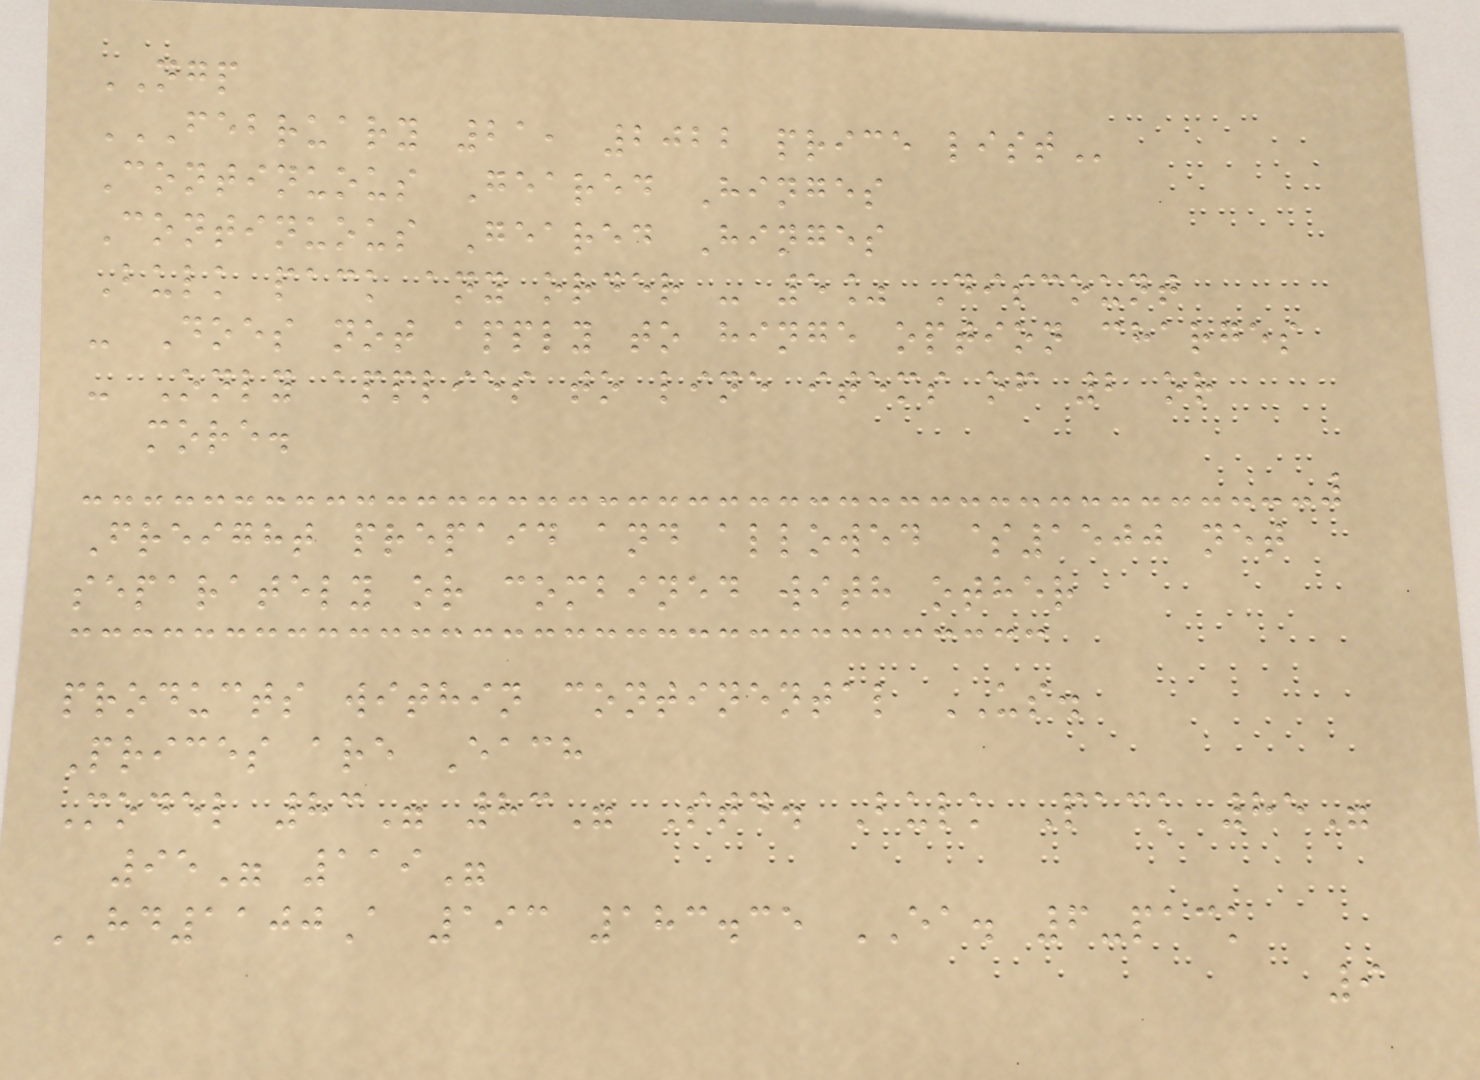NGP
FEBRUARY 21, 2022 PRICE LIST
Continuous Geared Hinges
Continuous Geared Hinges
Bulk pack any order - 5% Discount
- Does not apply to hinge option charges
- Only applies to line items of 2 or
more.
Freight prepaid and allowed $1500 net
separately or combined with other
products within continental US.
Prices are Each
Model 83" 83" Std. Bulk Pack 85"
95" 119"
HD1100A 193 183.35 EA. 6-pack
9
